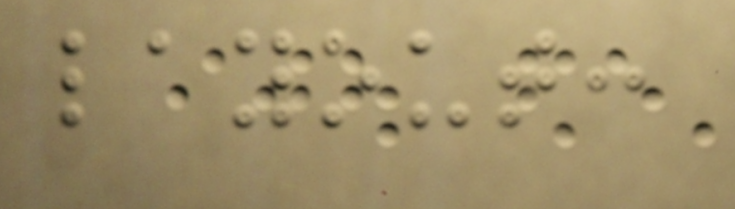layout:
